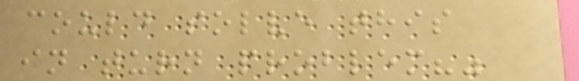could solve this
in turn problem?"
